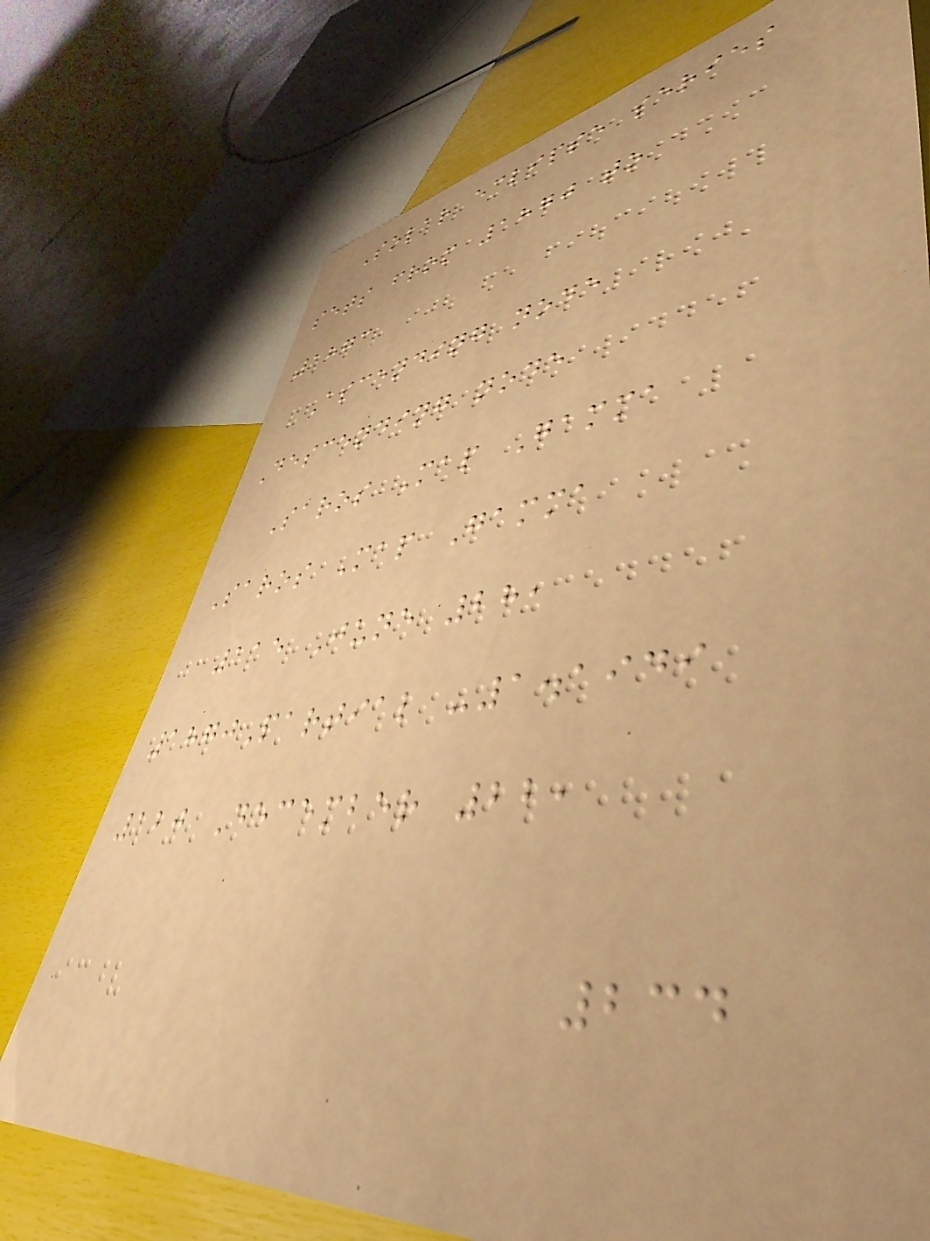Solar eclipse series
sets from 1870 to
1873
Ascending node
Descending node
Saros Map Gamma
Saros Map Gamma
115 June 28,
1870Partial -1.1949
120 December 22,
234
